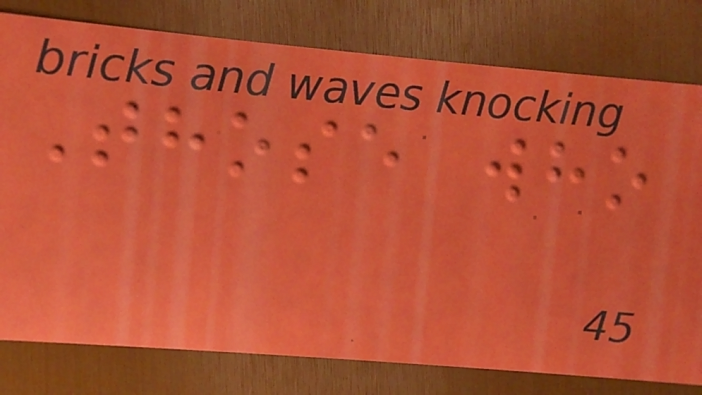Those who
